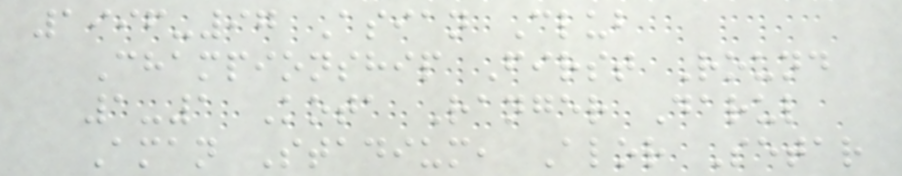1996-97 Asian Club
Championship First Round
1-1 Kota Ranger Darul
Aman Stadium, Alor Setar
